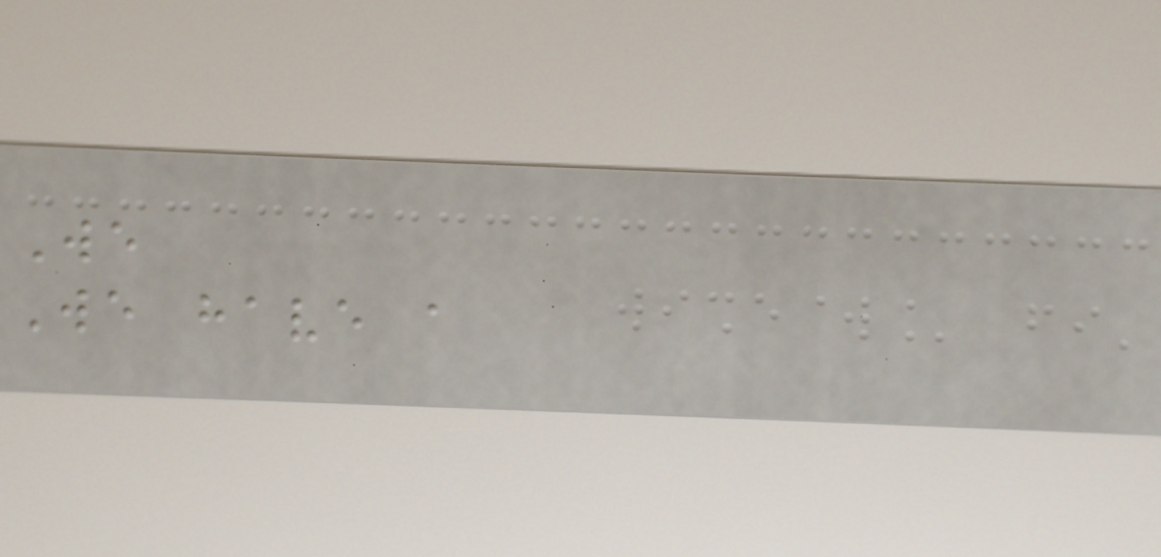We
We have a
